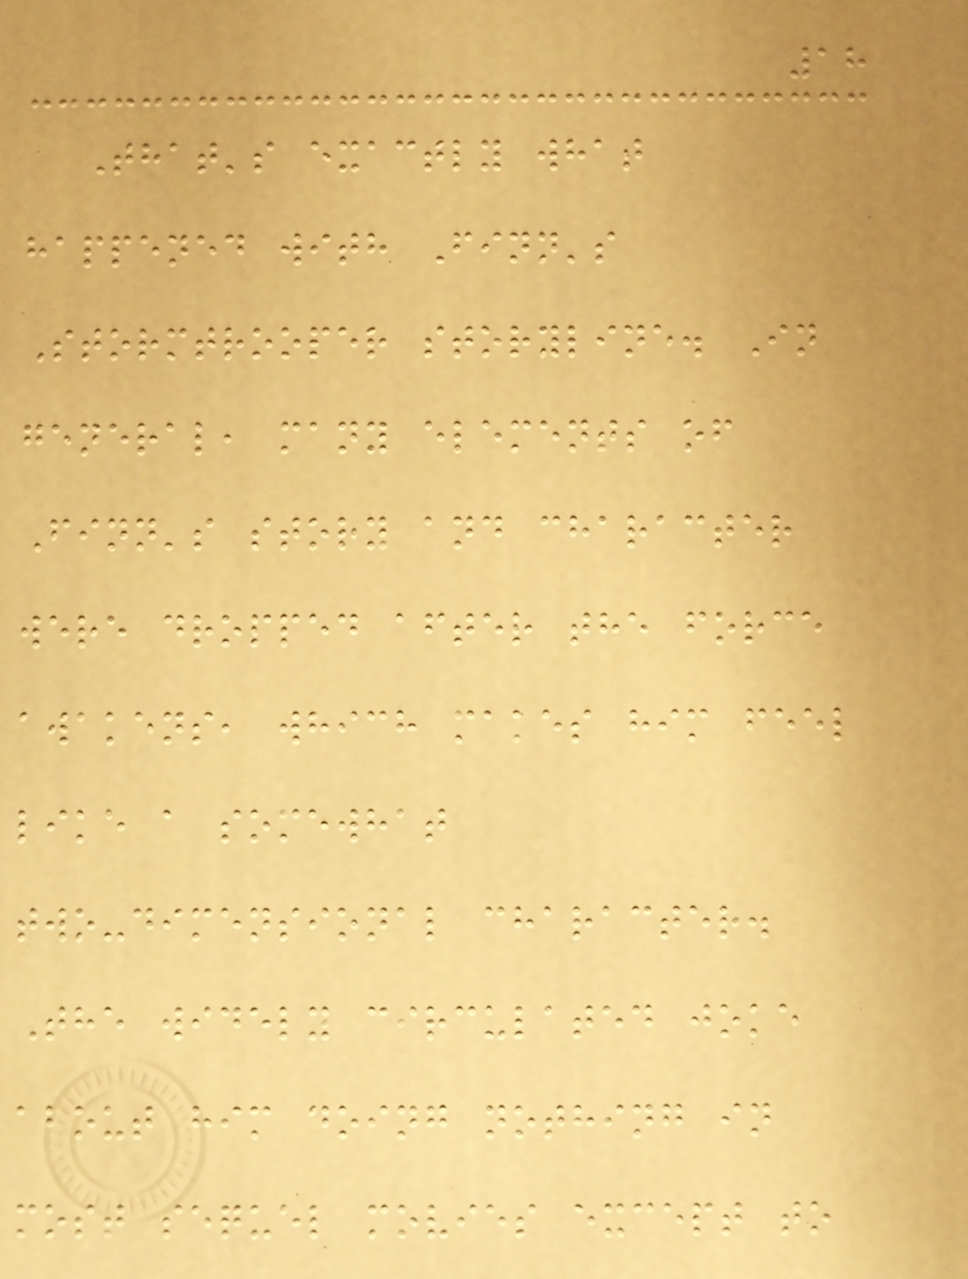18
That's exactly what
happened with Finn's
Stormtrooper storyline. In
general, many elements of
Finn's story and character
were dropped after the force
awakens, which makes him feel
like a somewhat
two-dimensional character.
The widely circulated joke
about him doing nothing in
most sequel movies except to
